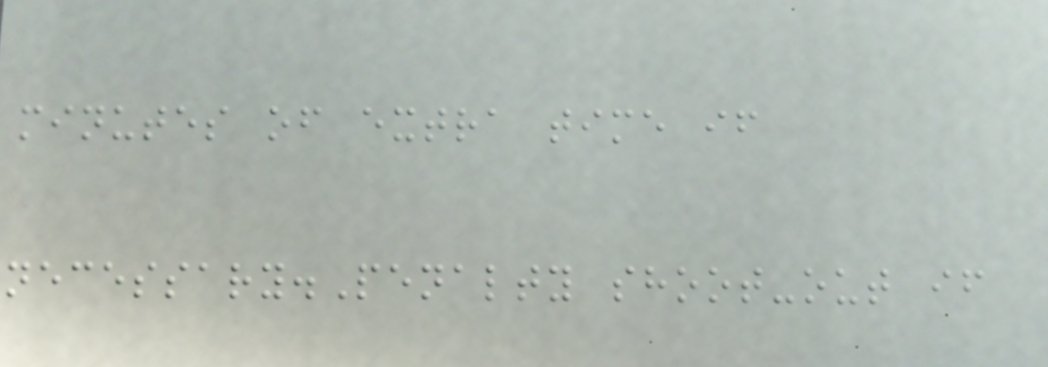minutes of extra time if
necessary.Penalty shoot-out if
